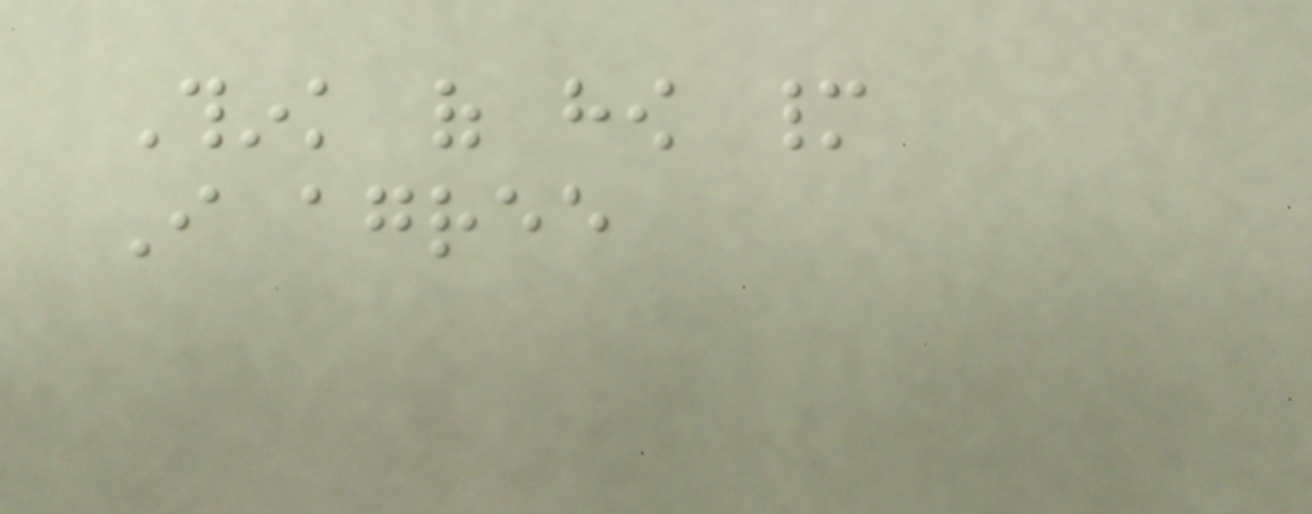Think of how many
I agree
